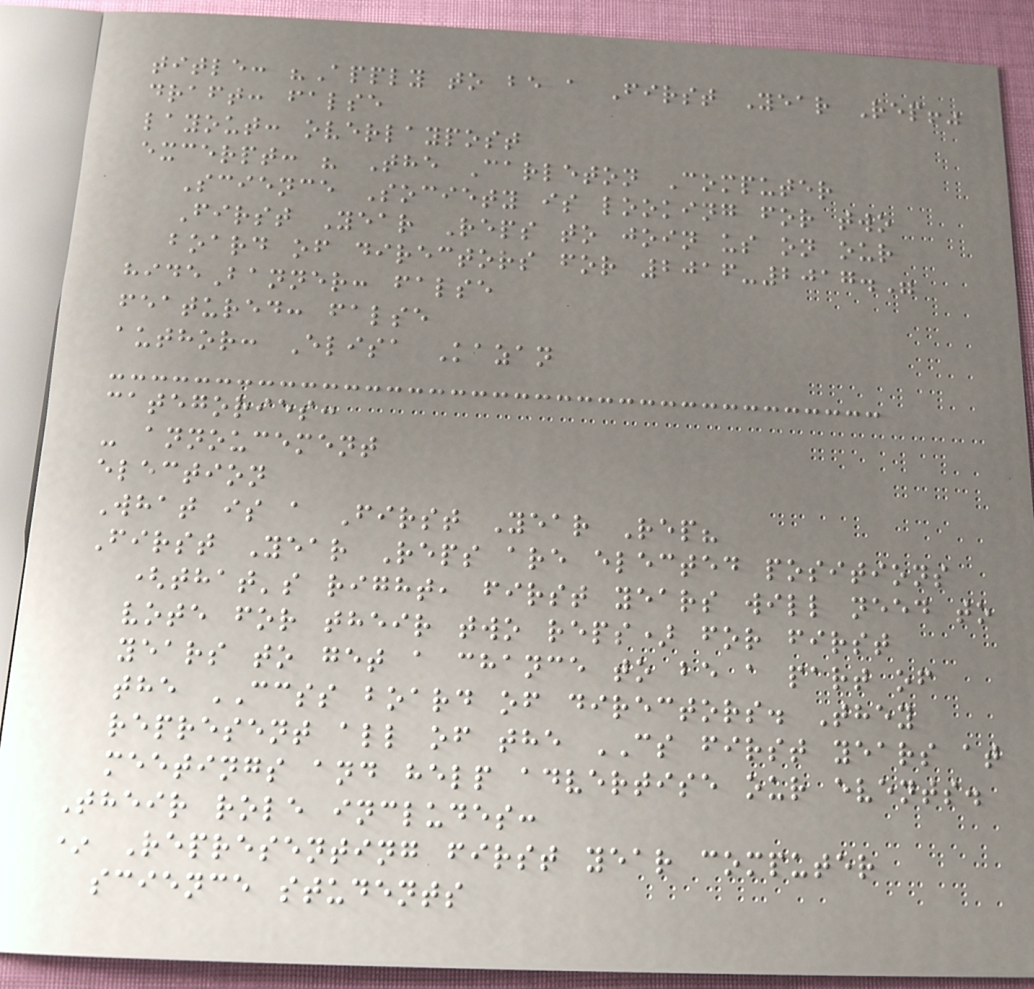title: "Apply to be a First Year Rep!"
draft: false
layout: overlaypost
excerpt: " The Carleton Computer
Science Society is looking for two
First Year Reps to join us on our
board of directors for 2016-2017."
hideBanner: false
featured: false
author: Elisa Kazan
categories:
- annoucement
election
What is a First Year Rep?
First Year Reps are elected positions
(that's right, first years will need to
vote for their two reps) for first
years to get a chance to be a part of
the CCSS board of directors. They
represent all of the CS first years at
meetings and help advertise our events.
Their role includes:
* Representing first year computer
science students
